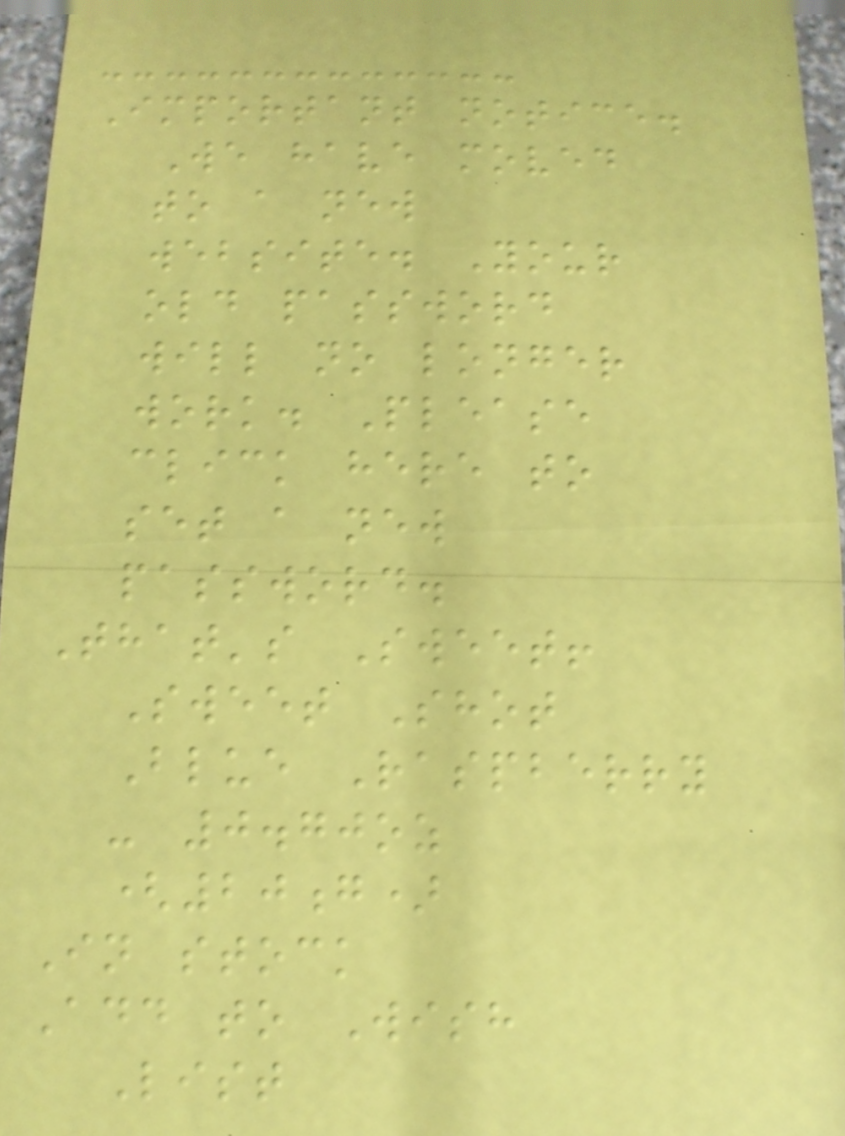Important notice.
We have moved
to a new
website. Your
old password
will no longer
work. Please
click here to
set a new
password.
That's Sweet!
Sweet Shot
Blue Raspberry
- 0.70oz
(20g)
In stock
Add to Wish
List
